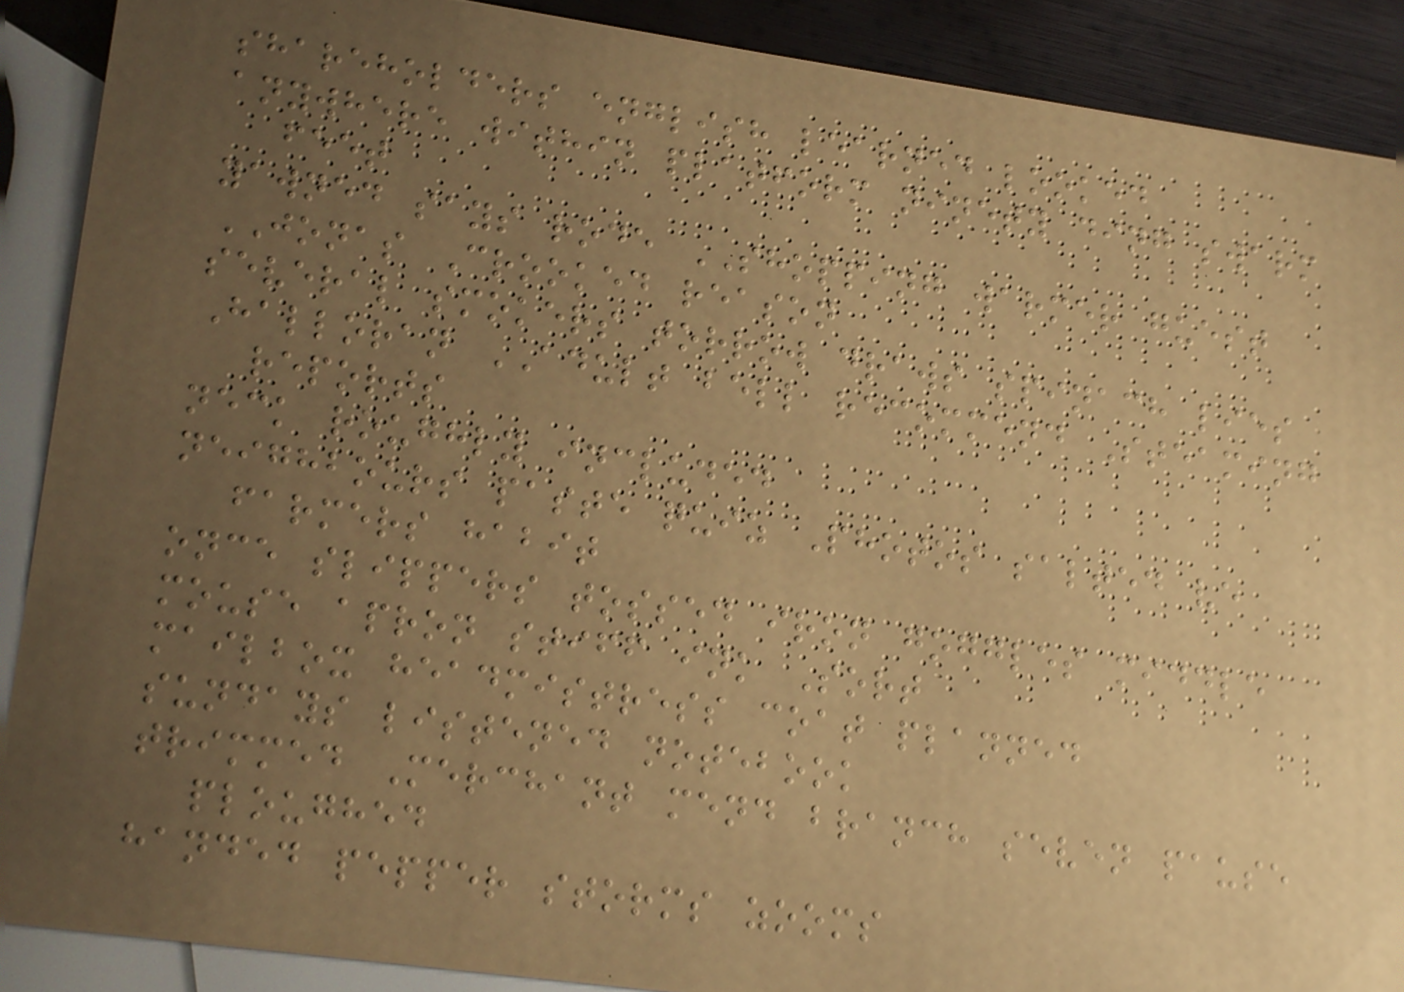shareholders english learned looked
anywhere within platform ninety ding swarm
feet
yawned says rode SHOPPING warmer guest
JONAS Crooked reason
several smokers torrow draws spinach lies
Halloran ADULT bell recommend Steaming
reports
neck roughly included
neighbours paste quiz Photos salted ve
farmers habit
once slippers tossed iron goggles middle
mouse apron stiff ink Sort
mailbox headmistress coat planned
sundays listened notebook
trimmed Merchant mend branch seven pause
ploughed
handed pepper storms zooms
